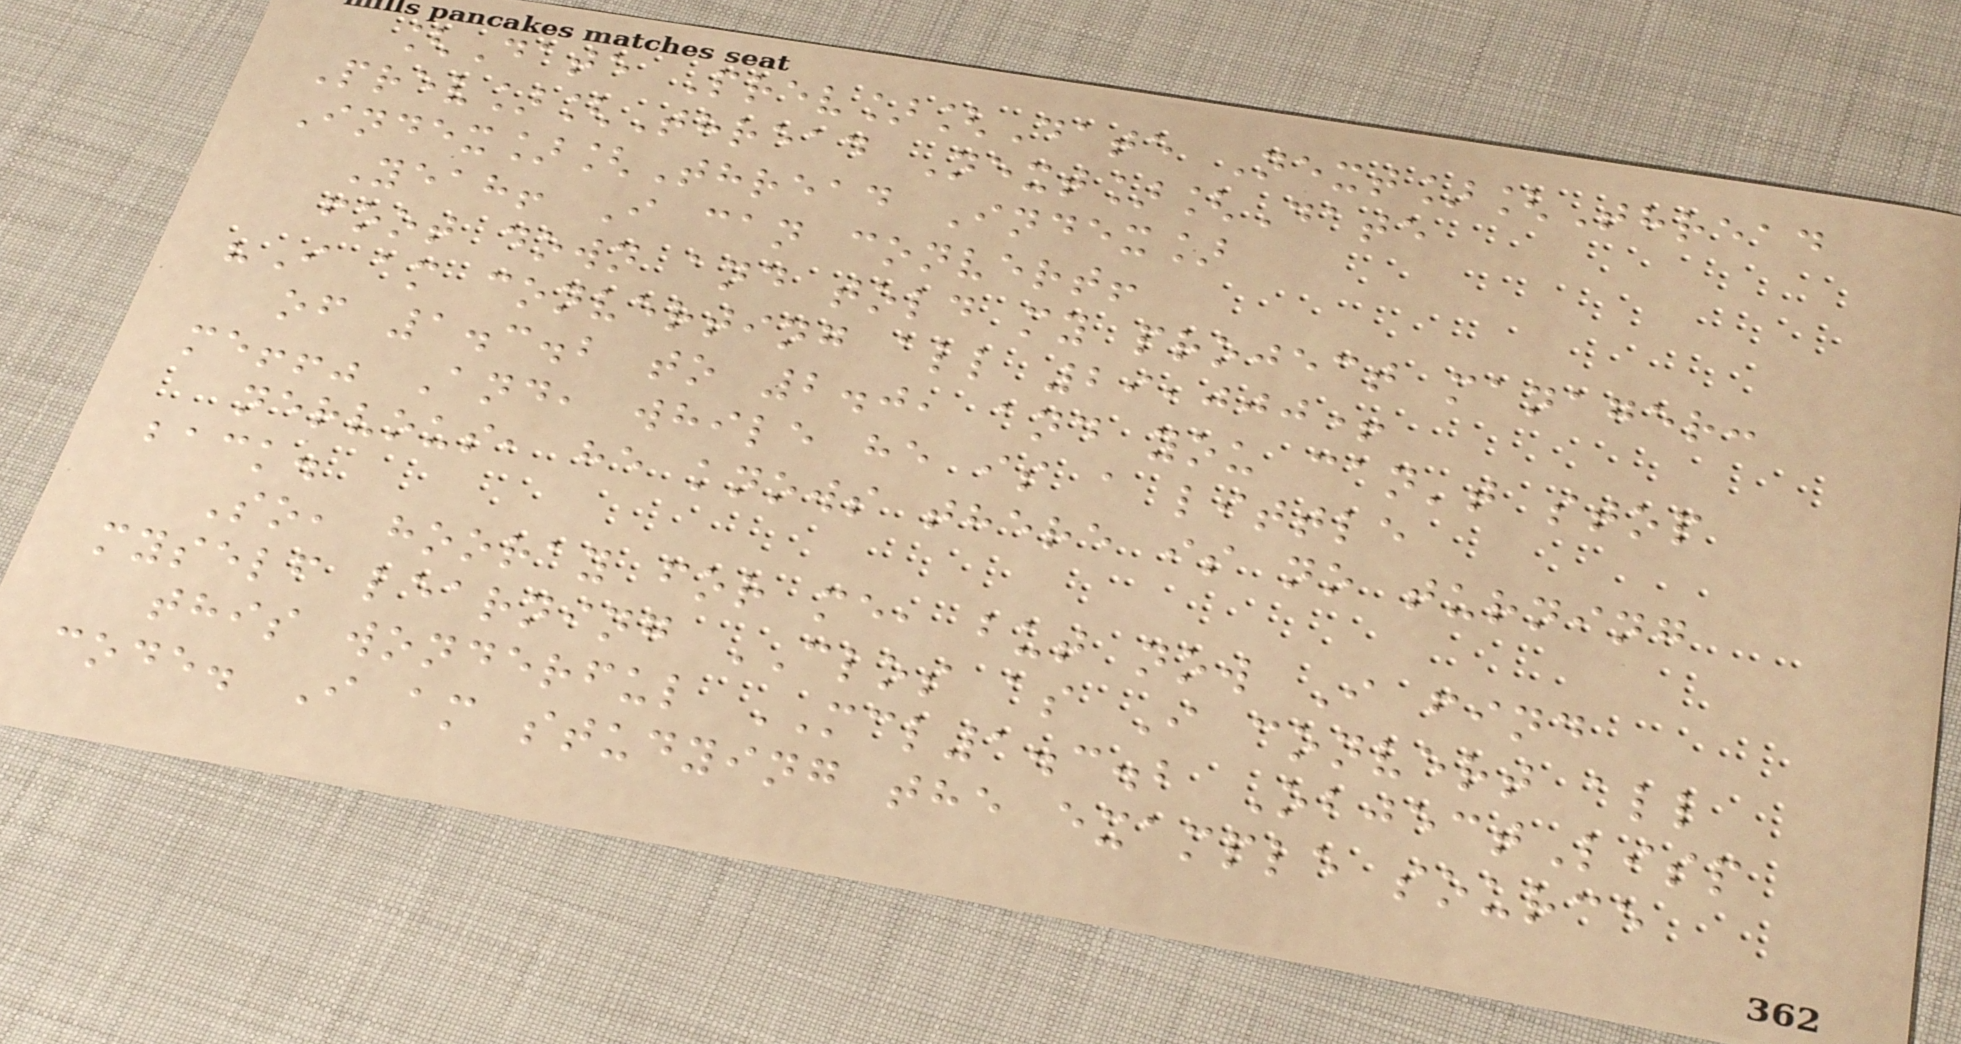[Date Prev][Date Next][Thread
Prev][Thread Next][Date
Index][Thread Index]
Yeah! I can convert!
foot down and told my project manager:
"I am converting all 29,000+
of 1.3.2 to 2.0, and you can't stop
me!!" And, while he is a little
nervous, he knows there is no turning
back.
So, hooray for me, but now I find
myself learning CLOS as I convert all
this wonderful MCL1.3.2 ObjectLisp
code. I am studying the example source
